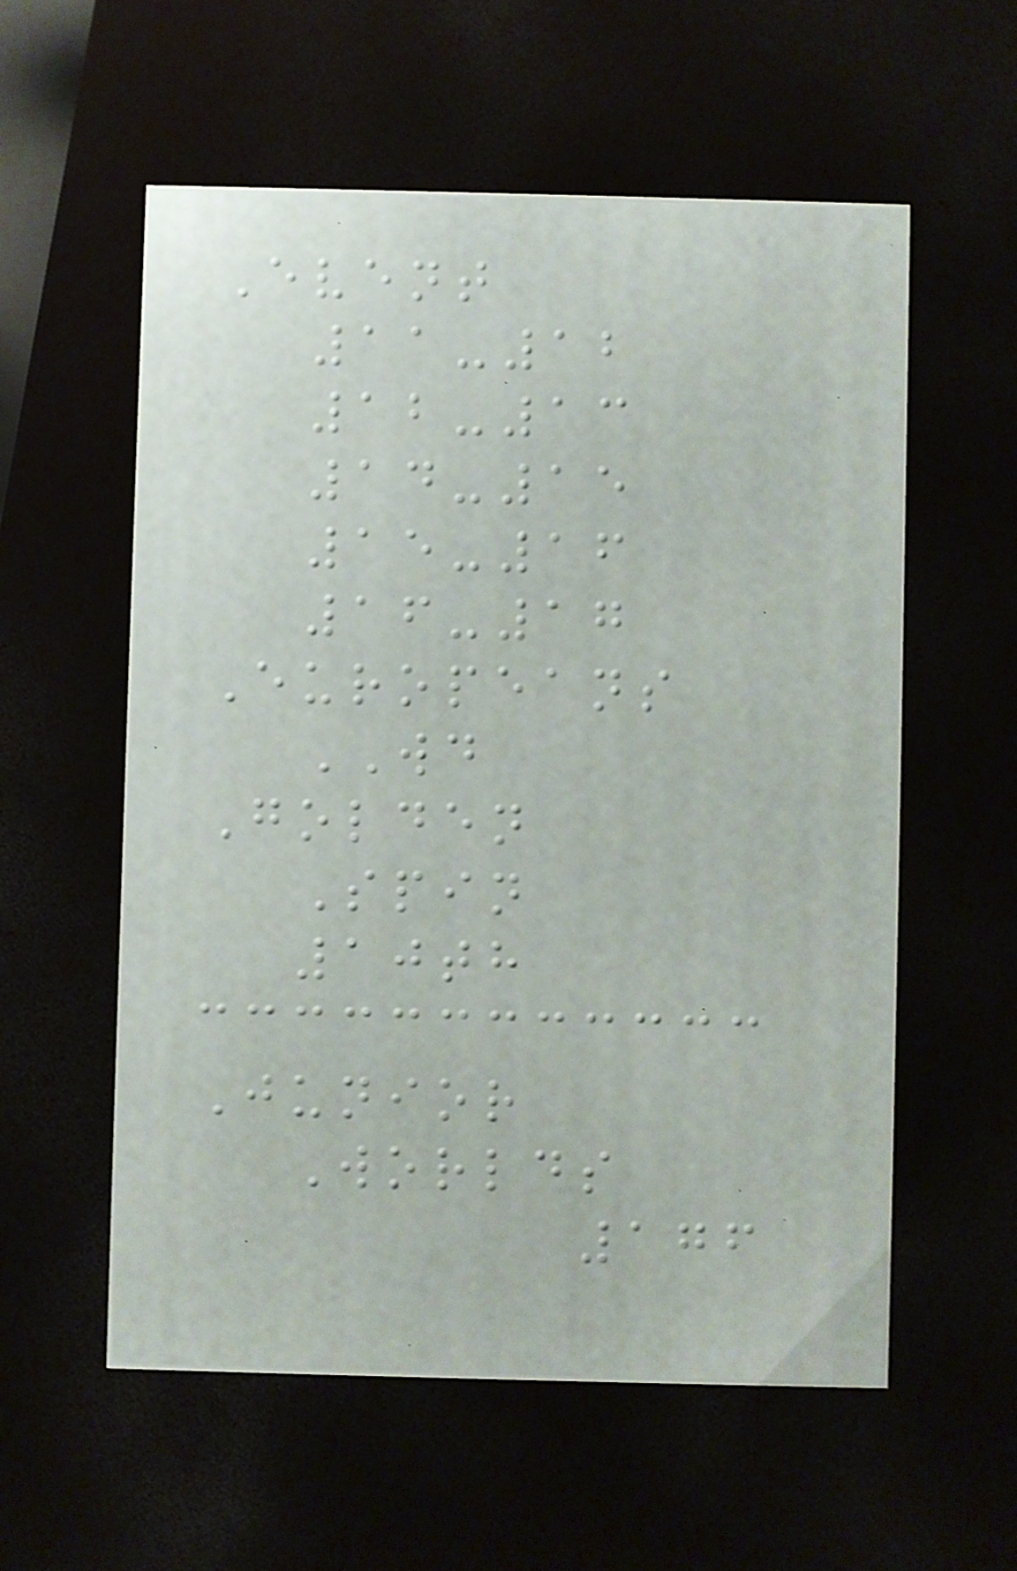Event
11-12
12-13
14-15
15-16
16-17
Europeans
WD
Golden
Spin
10th
Junior
Worlds
176
